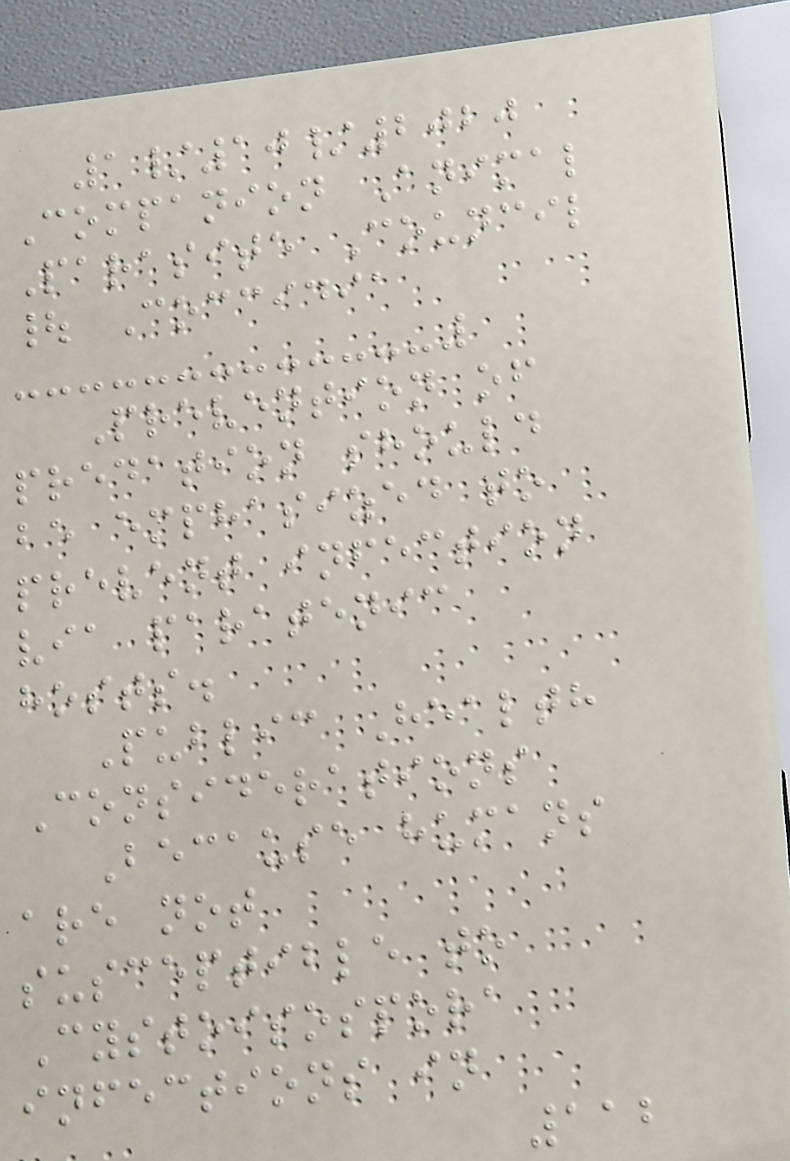1/10/2020
Companion Animal
Parasite Council
| Coccidia
Prevention of
predation should
be emphasized to
prevent infection
via paratenic
hosts.
Public Health
Considerations
Because humans
are not
susceptible to
Cystoisospora
infections in
112
